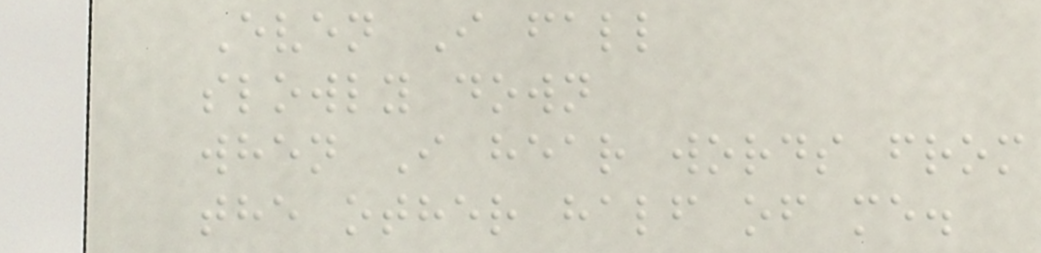Even I fall
slowly down
when I hear words from
the other half of me.
